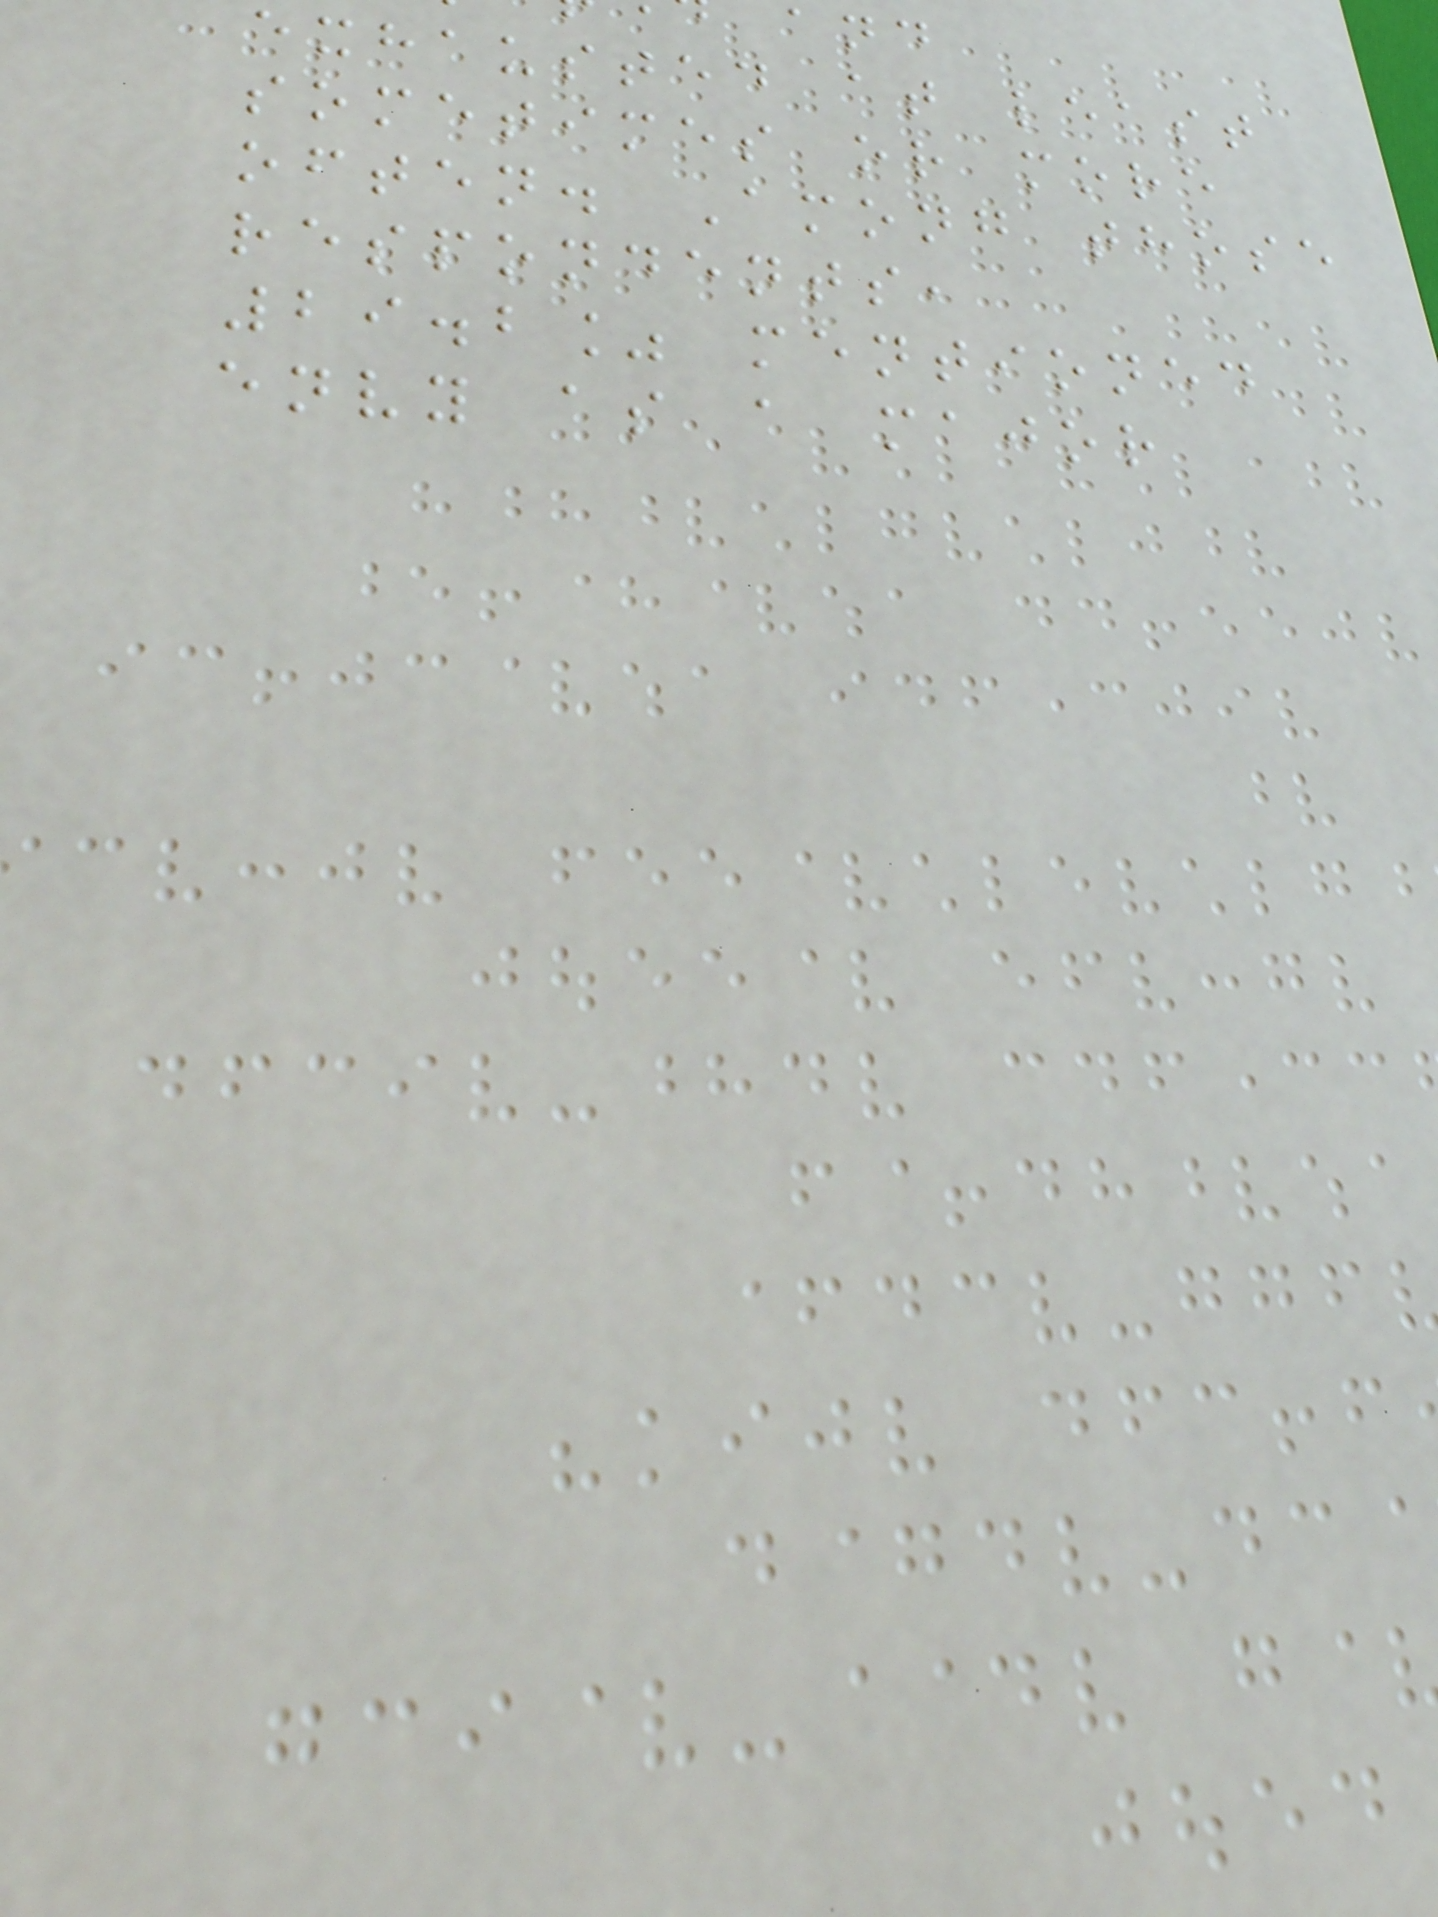exhausted at least
sometimes or more
often. Among those
respondents,
29.2% mentioned
envy as a major
